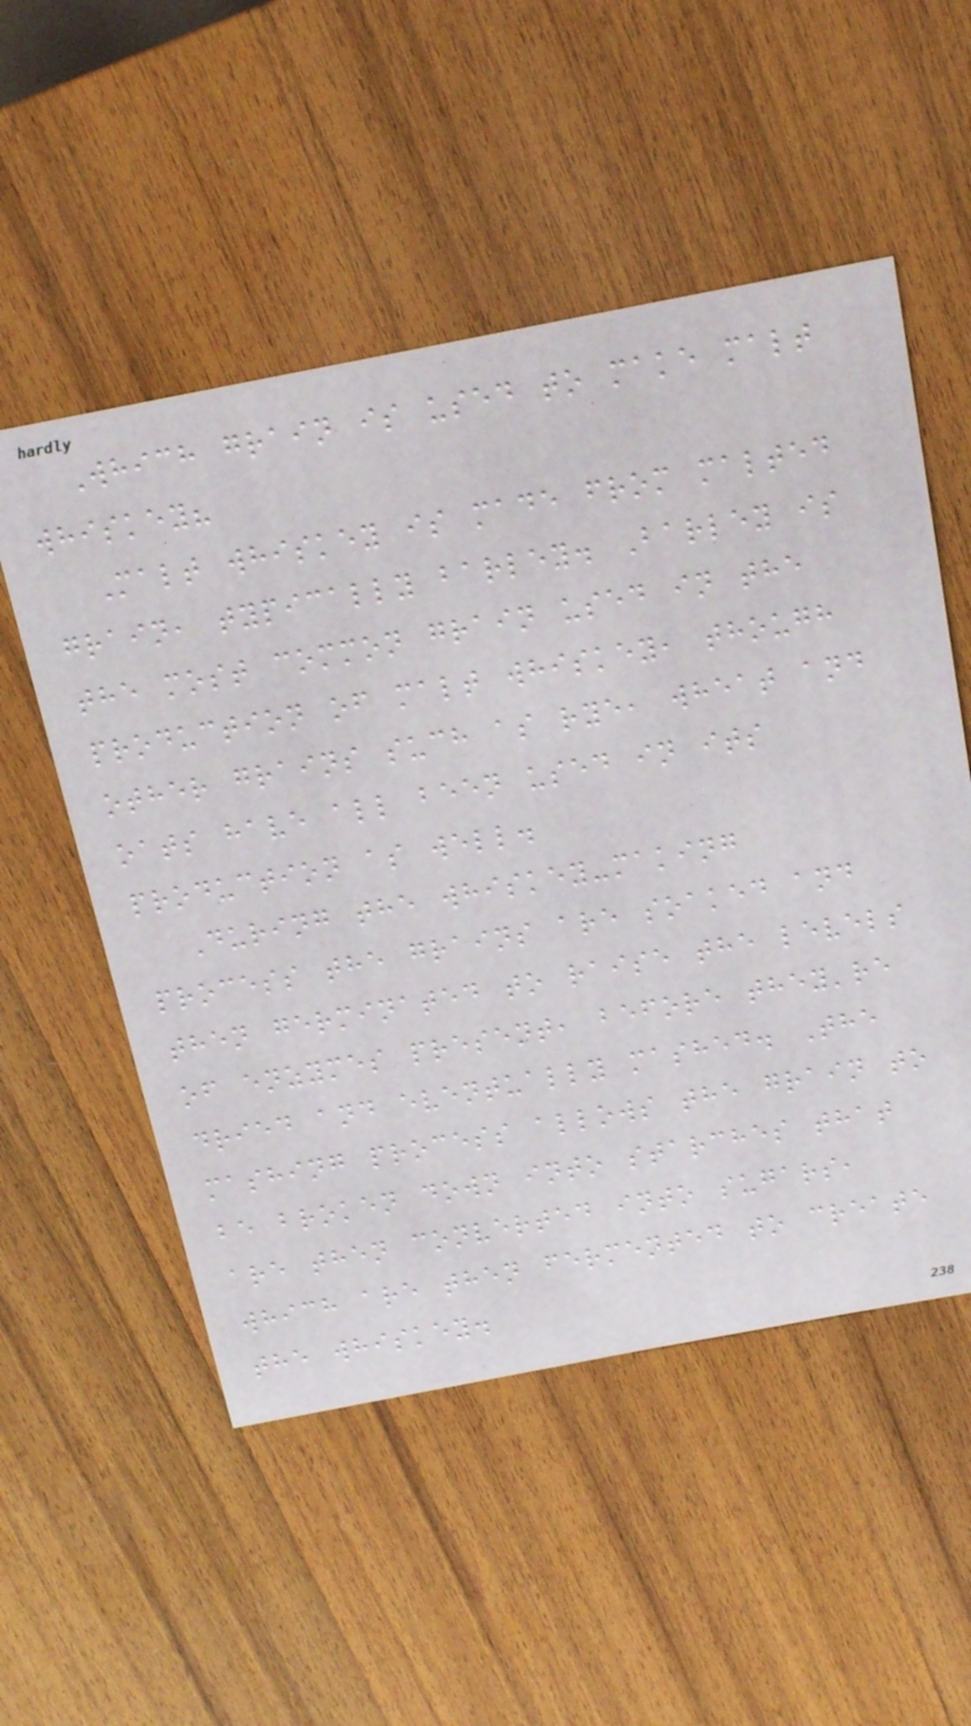Which grain is used to make malt
whiskey?
Malt whiskey is made from malted
grain, typically barley. Barley is
the most common grain used in the
production of malt whiskey, though
other grains such as rye, wheat and
oats have all been used in its
production as well.
During the whiskey-making
process the grains are soaked and
then germinated to raise the levels
of enzymes present, before they're
dried and eventually mashed. The
mashing process allows the grain to
be broken down into starches that
are then converted into sugars,
which are then fermented to create
the whiskey.
